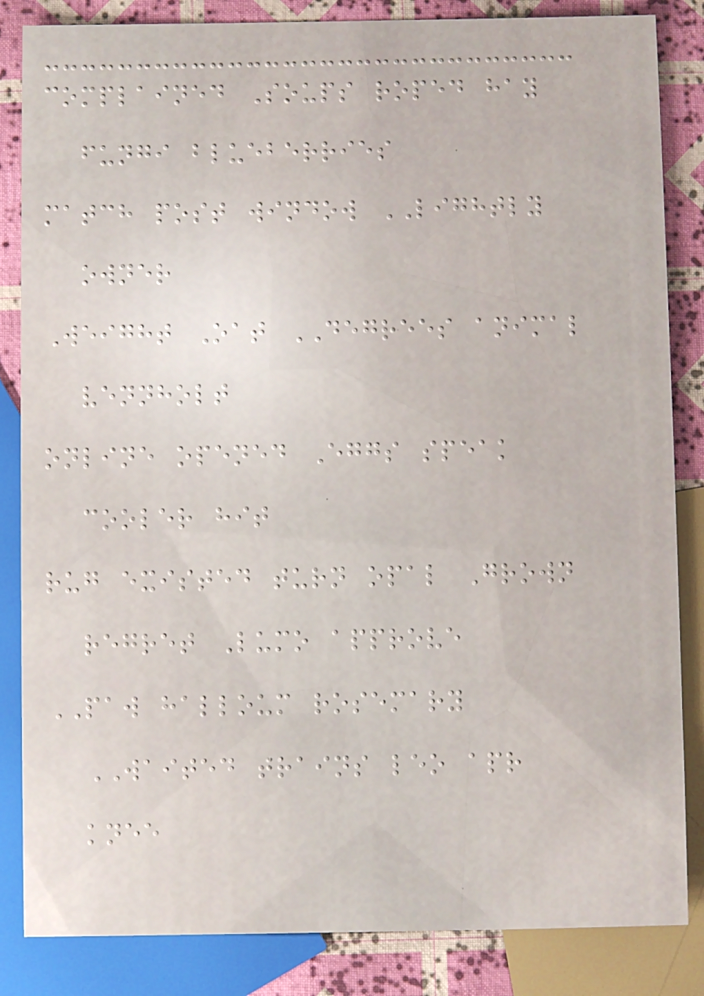complained Soups roped hay
fungi blueberries
match post window LIGHTLY
owner
Weight Oat DEGREES animal
vennholt
online opened Eggs speak
cooler hit
rug existed turn opal Grown
regret Lumo approve
PAW halloum rosemary
WAITED trains leo apr
knee
